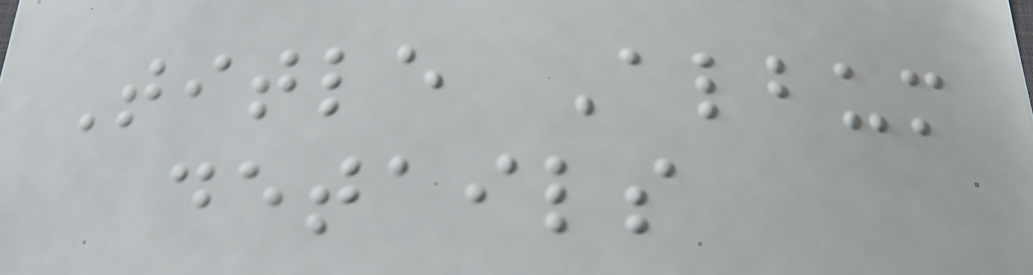Title Album
details
